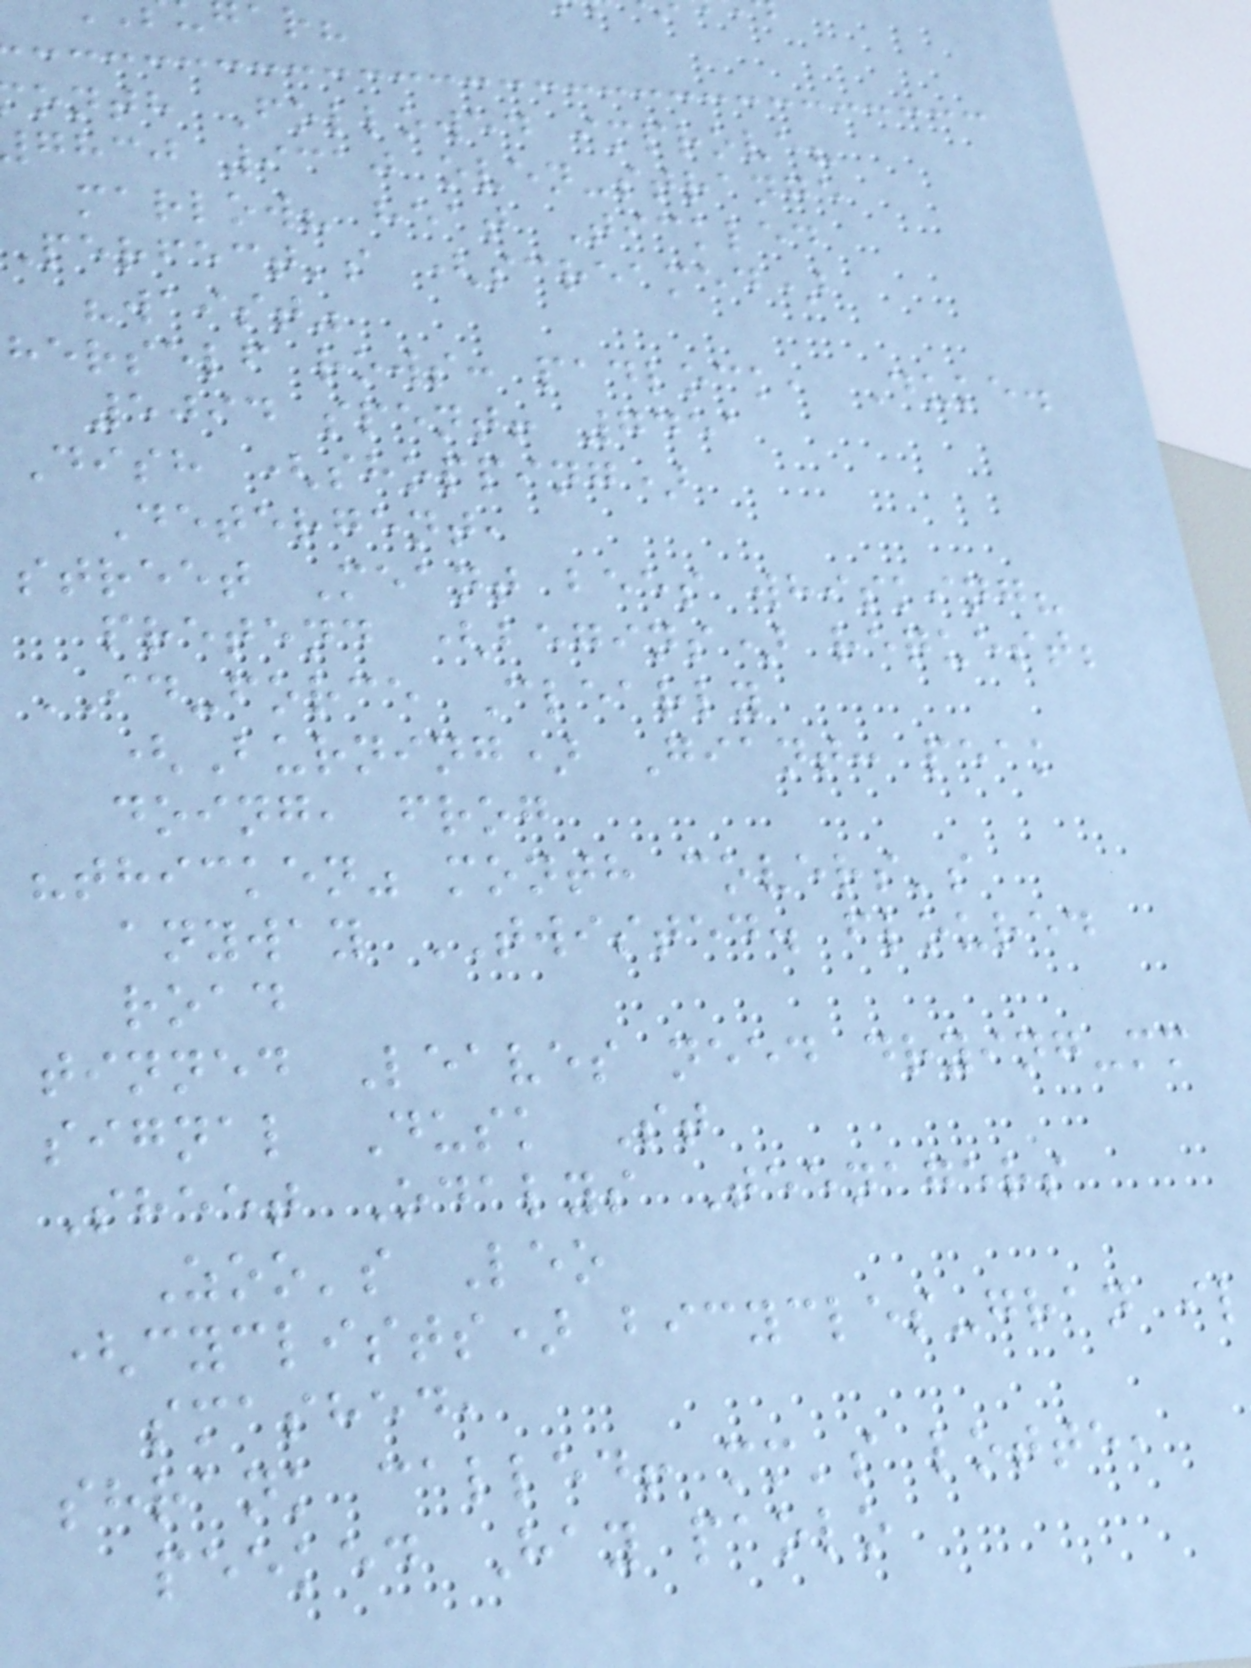onth Followed improve?
ghcj 9310 oven-strange
marlow? heat Tickled
Perfect's (screamed)
"waist"
herself rows: padlock, Duke.
5094 spent! 7451
Dish (shopping)
Detergent,
street Meant bees whisking?
pretend (begins) request;
ID-force Clearly
(Burning) Giant: peak
doing, frog
"thicken" month covers's
anyway TWISTED. floured
road
tinned Leaves need drying-mm
signal Dusk St
Sheet Odalys Teenagers
Zoo's Leo
(cyclists) bicycles-gran il
smashed,
shrank called! mm's lotte,
peeked Hay paolo
